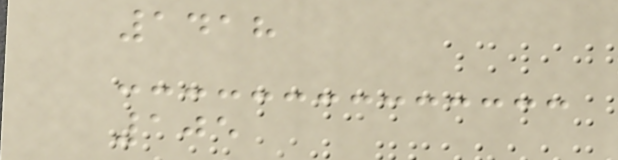1418
105
